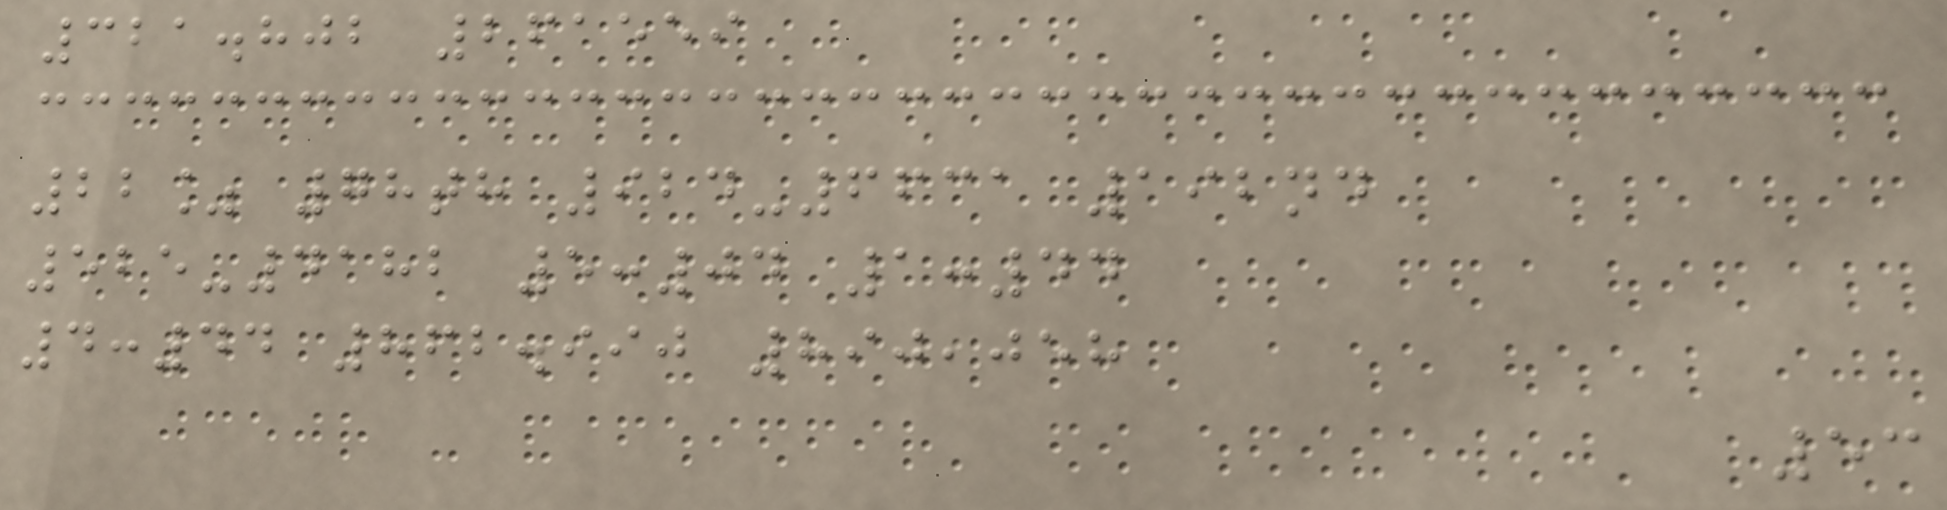321.802 261559
22% 78th 924-6631 192nd
525-4182 5:04 1:44
4:44 862.990 890,058
53
